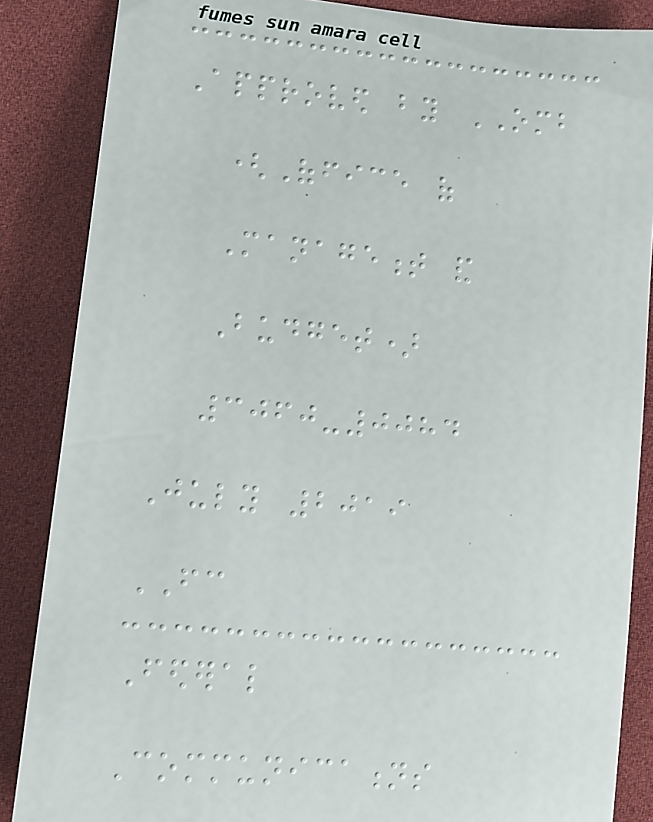Approved by OMB
(Office of
Management and
Budget)
3060-0084
July 2019
FC
Federal
Communications
